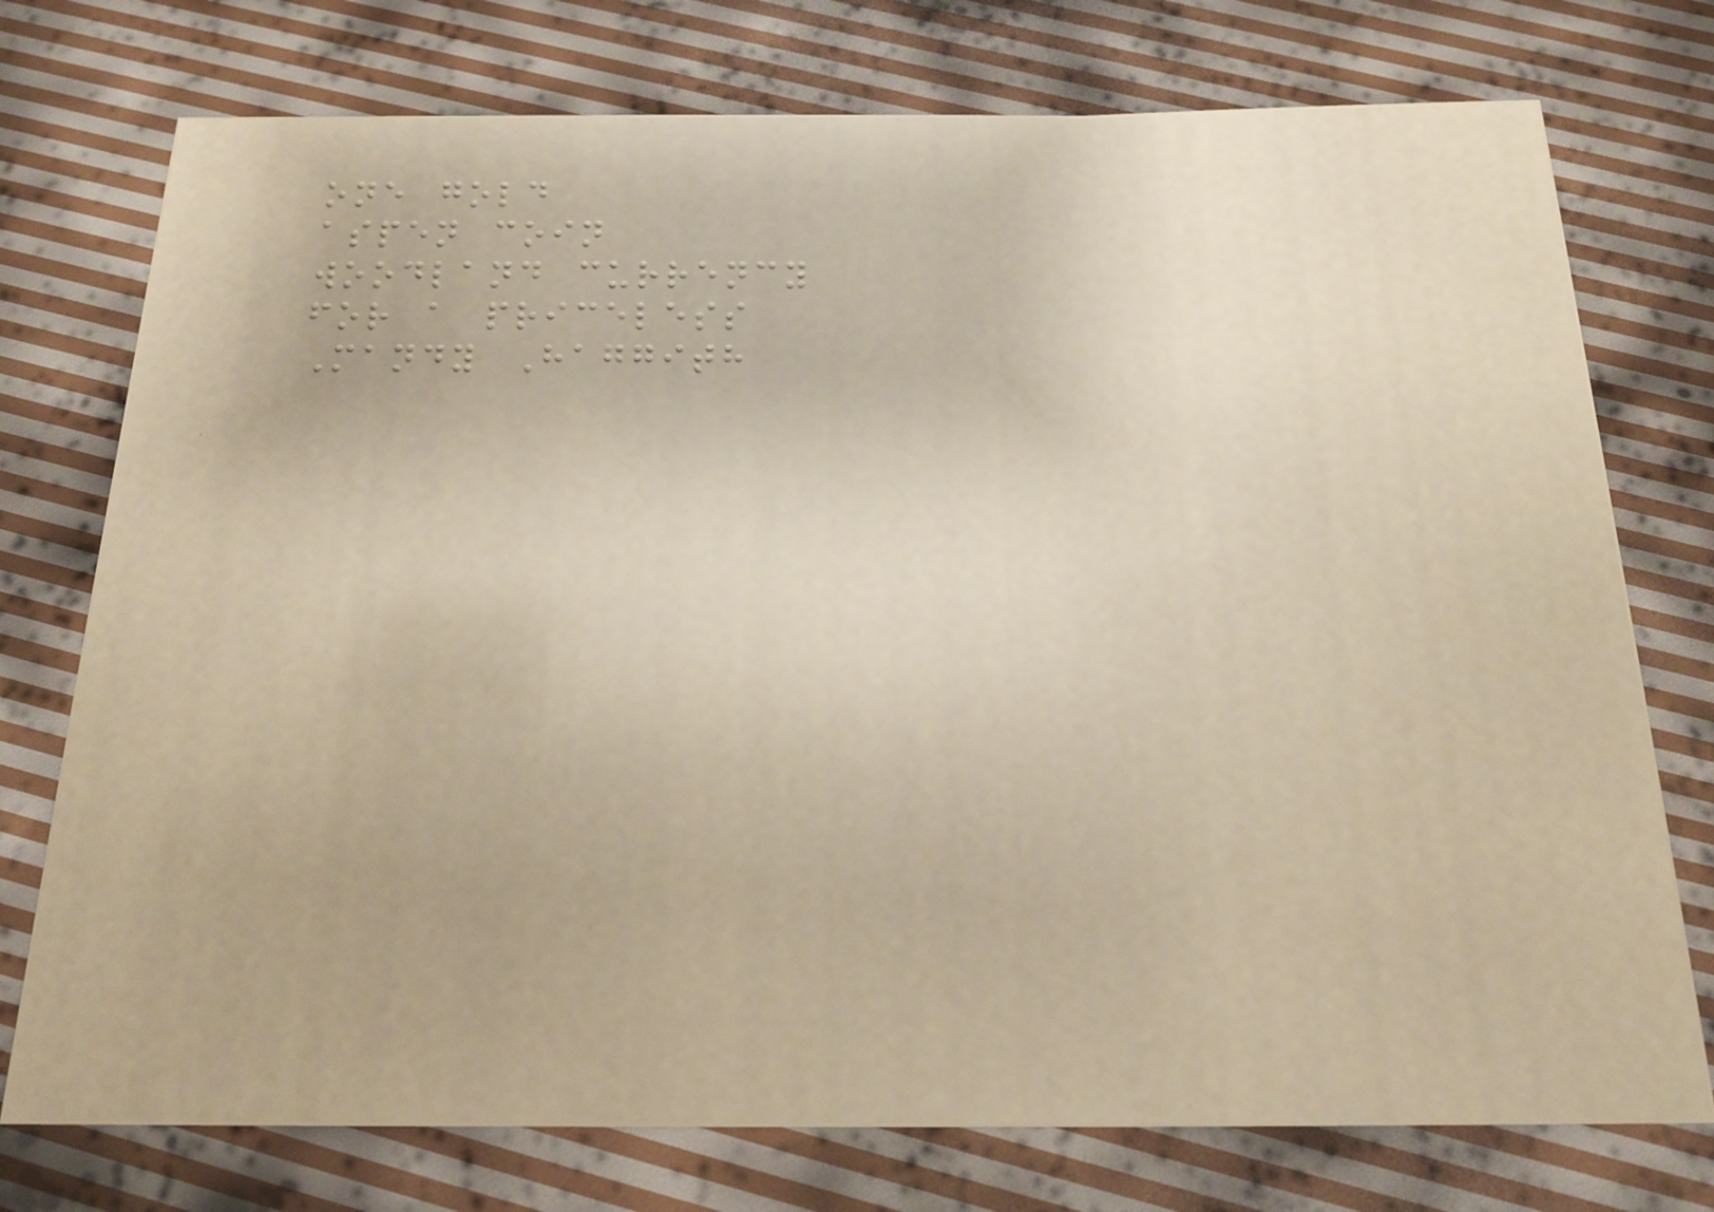one gold
aspen coin
woodland currency
for a priceless
Mandy Haggith
